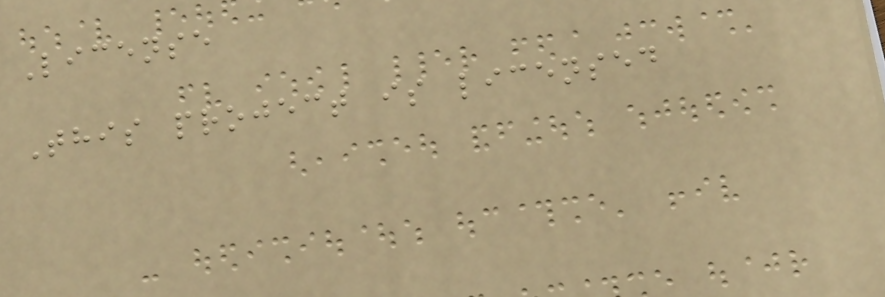License
This project is licensed
